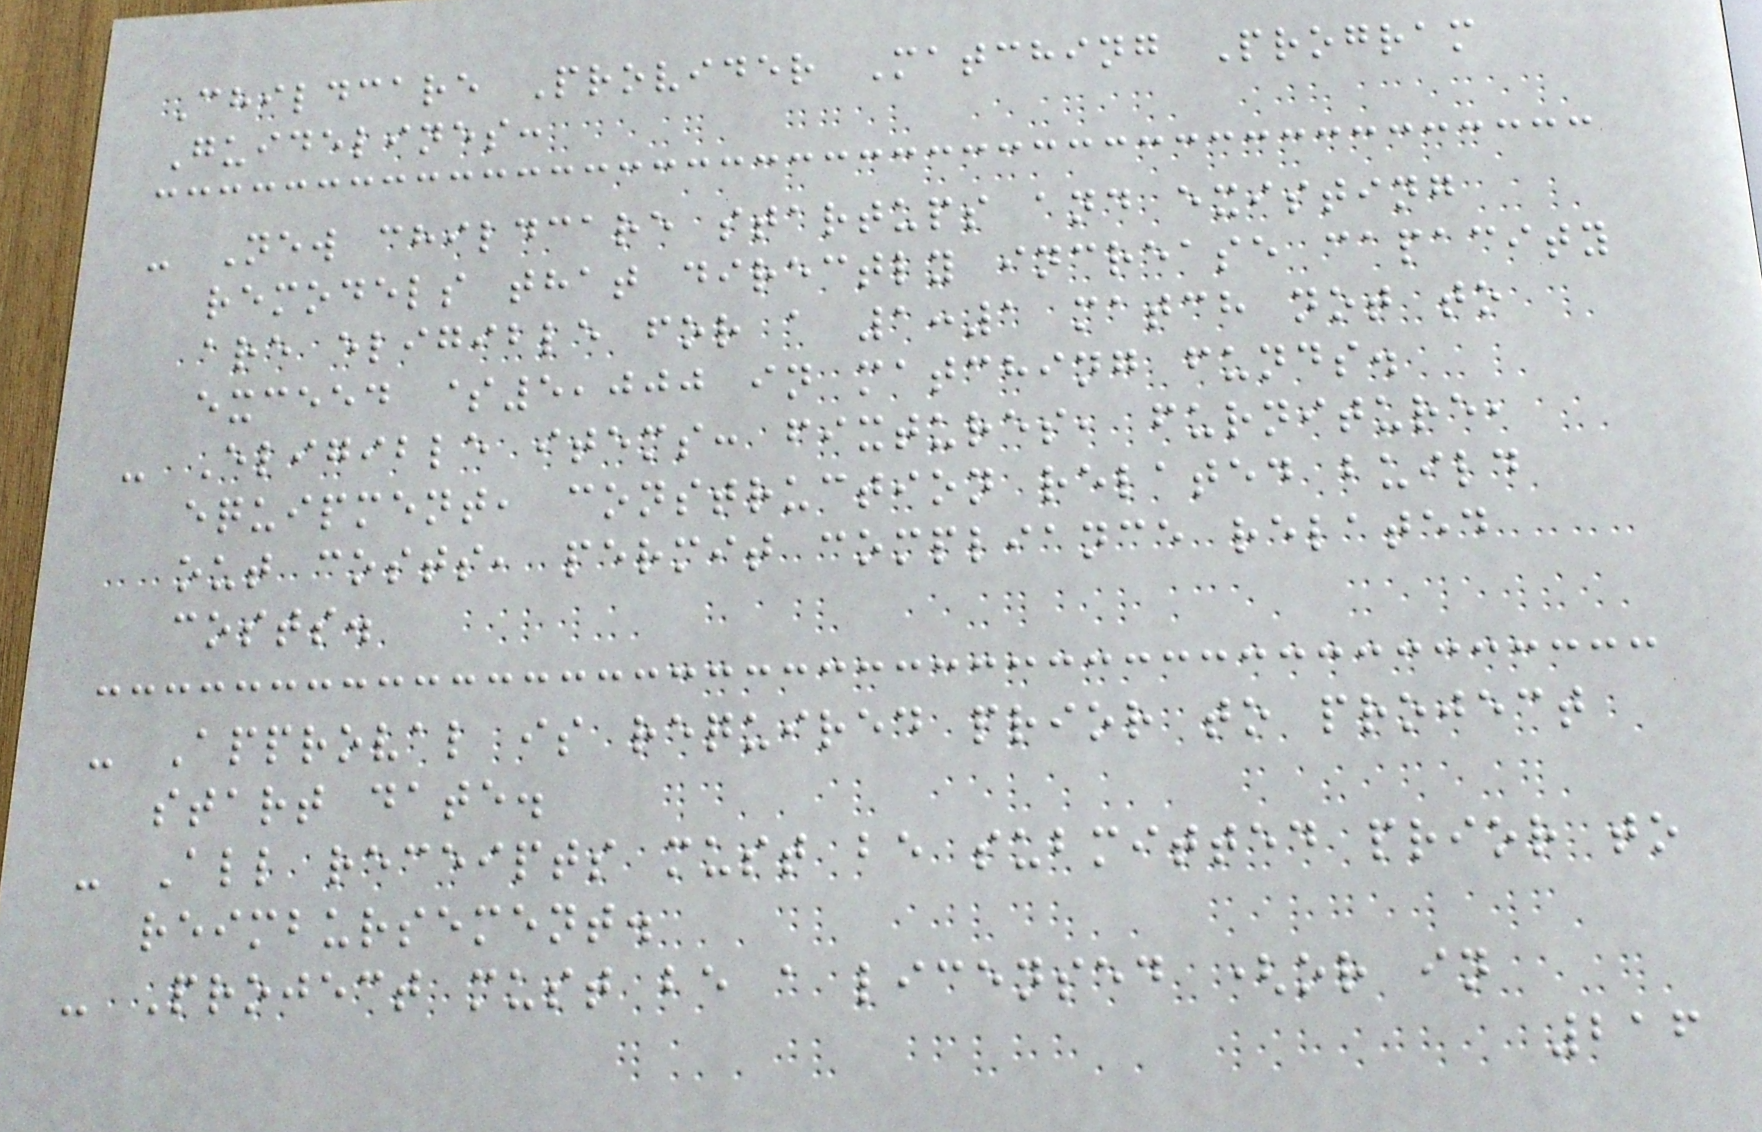Childcare Provider Matching Program
Guidelines:
- New childcare startups and existing
remodels that directly increase capacity
are eligible for a 1:1 match not to
exceed $5,000 in matching funds.
- Eligible items: fixtures, furniture,
equipment, construction related build
out costs, permit compliance related
costs.
- Approval is required prior to project
start date.
- All receipts must be submitted prior to
reimbursement.
- Project must be a licensed (or in
216
